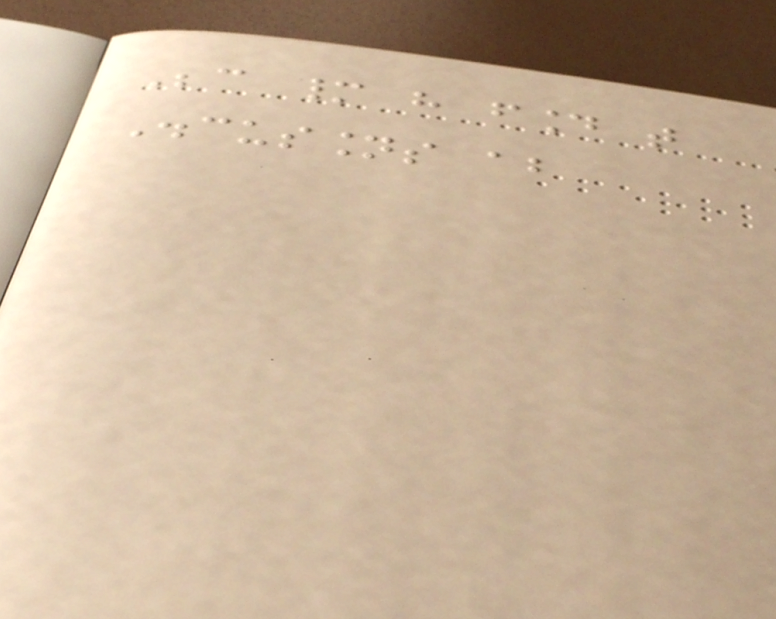Because many have found that
Discussions about
